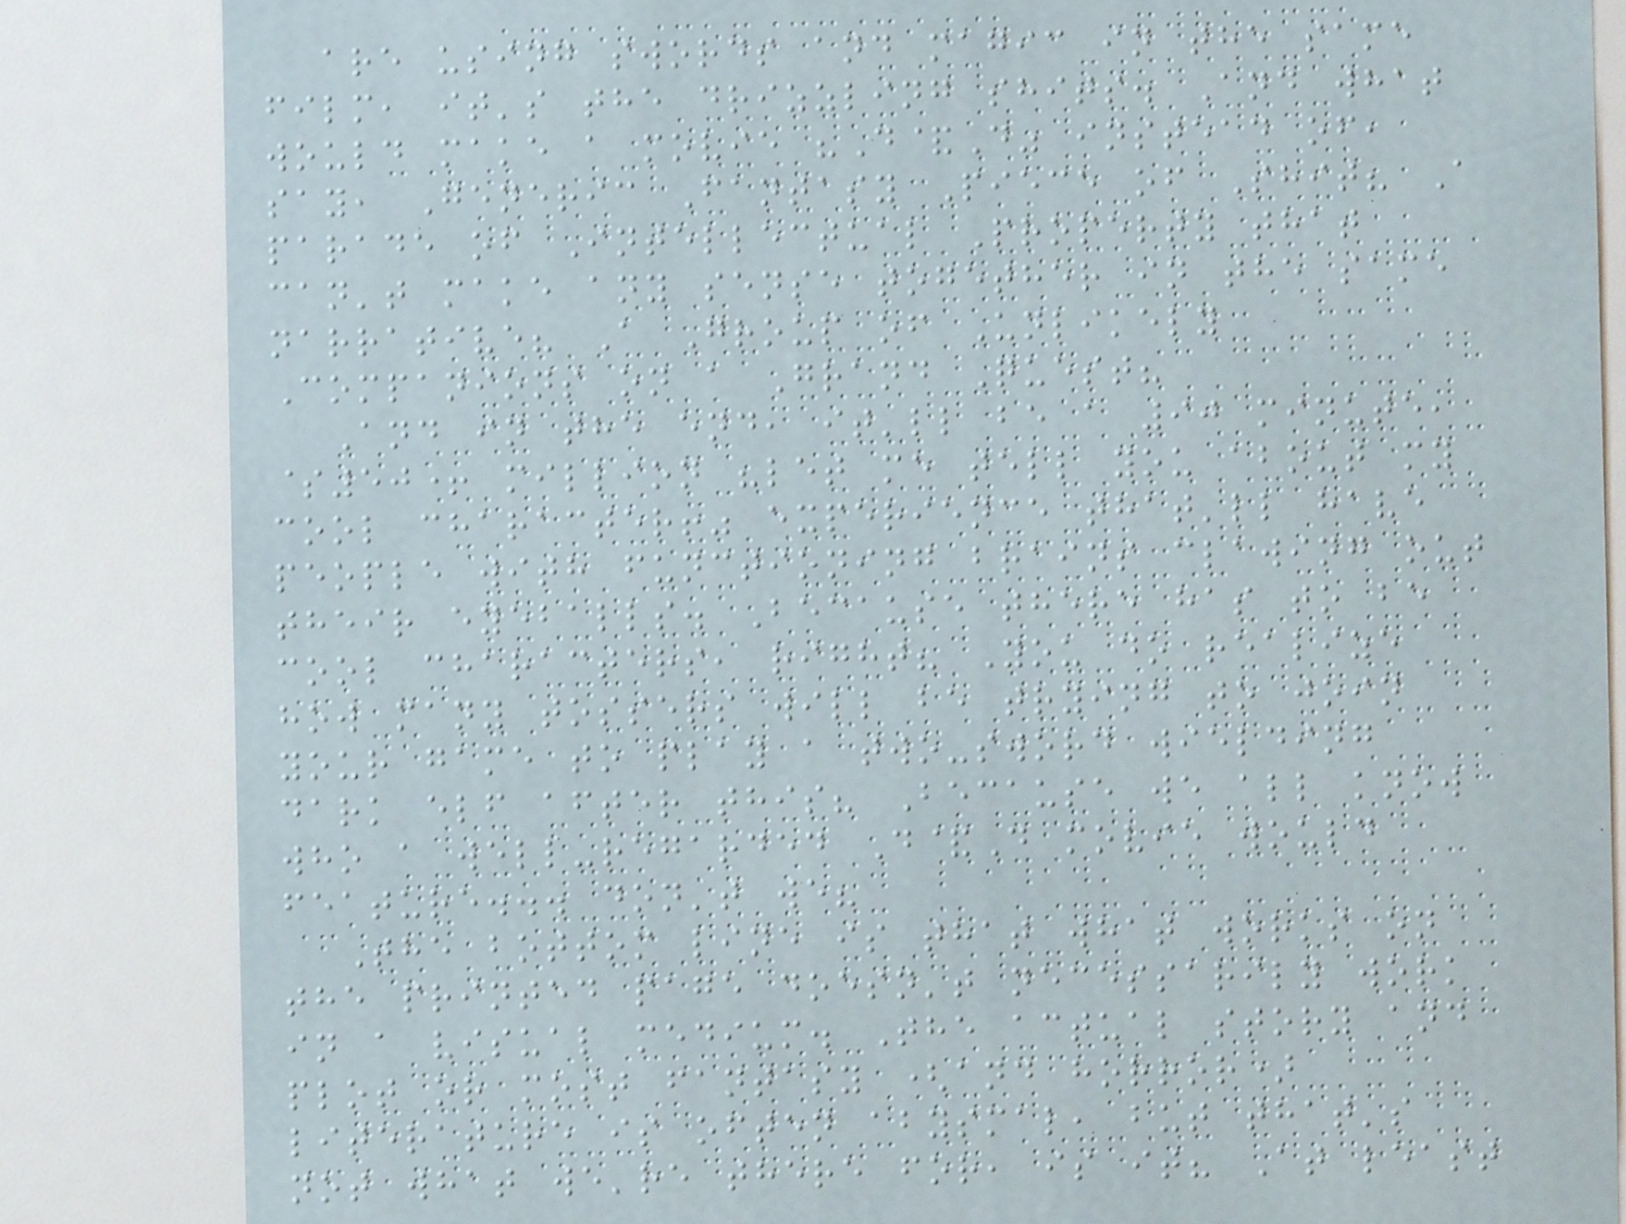are using swords and magic in the same
film, it's the drizzling shits. And what
would make a movie "D&D" instead of,
say, Generic Fantasy Piece of Shit? A
parade of Intellectual Property that
can't make any sense together in the same
narrative? A Group of Unlikely
Companions on a Grand Quest?
And in the end, it'll be a 90 minute,
$50+ million "let me tell you about my
cool character!" experience that'll have
people with functioning brains clawing out
their eyeballs. Because there has to be
cool characters, right? You do realize
how many tossers will be trying to join
your game to play a two-sword wielding
dark elf after this? Because we all know
who a well-regarded D&D movie would
feature... don't we?
The bottom line is that what works on
the printed page doesn't necessarily work
in a visual medium. The actual story and
plot or most fantasy (and horror)
literature is often abysmal, but that's
not what we're there for, is it? At least
